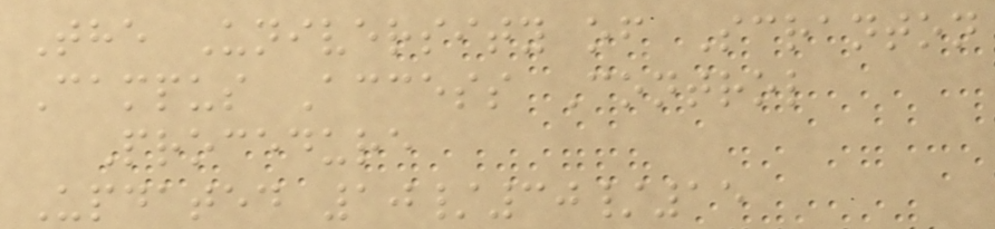The University of Scranton
Campus Access Control
Procedure
Updated 10/30/15
